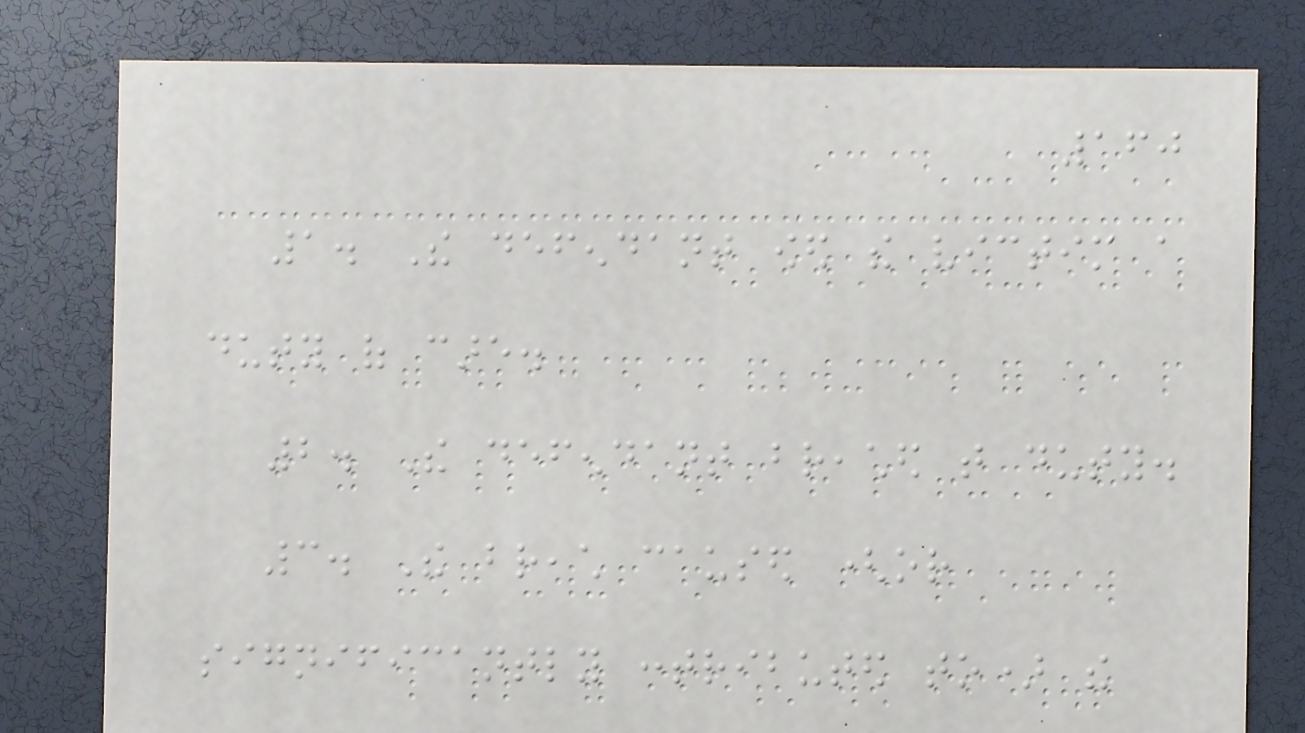160
1. The defendant owed the victim a
duty of care.
2. The defendant breached that duty.
3. The breach caused (or
significantly contributed to) the
